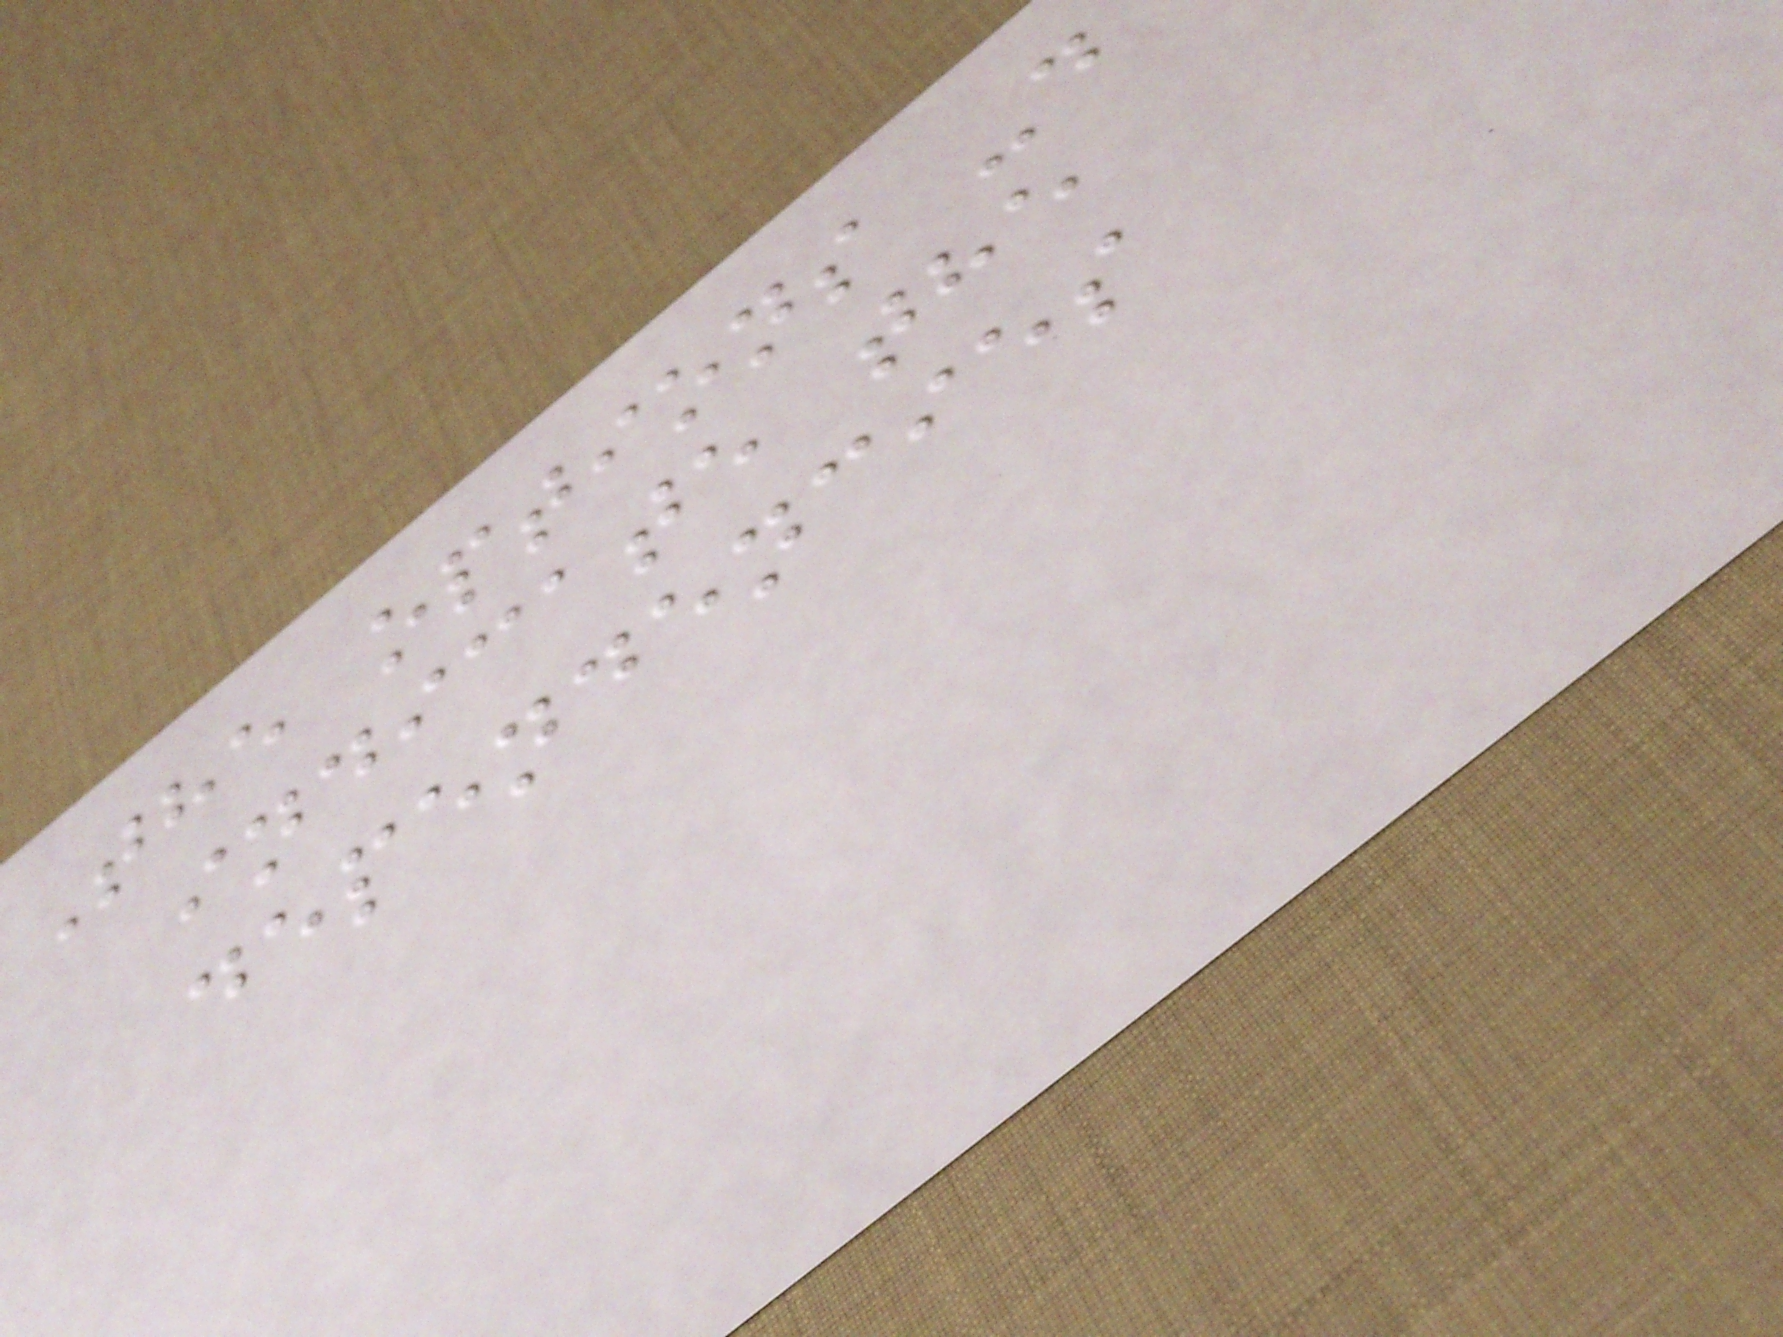The options -d
indicate the
dependencies
